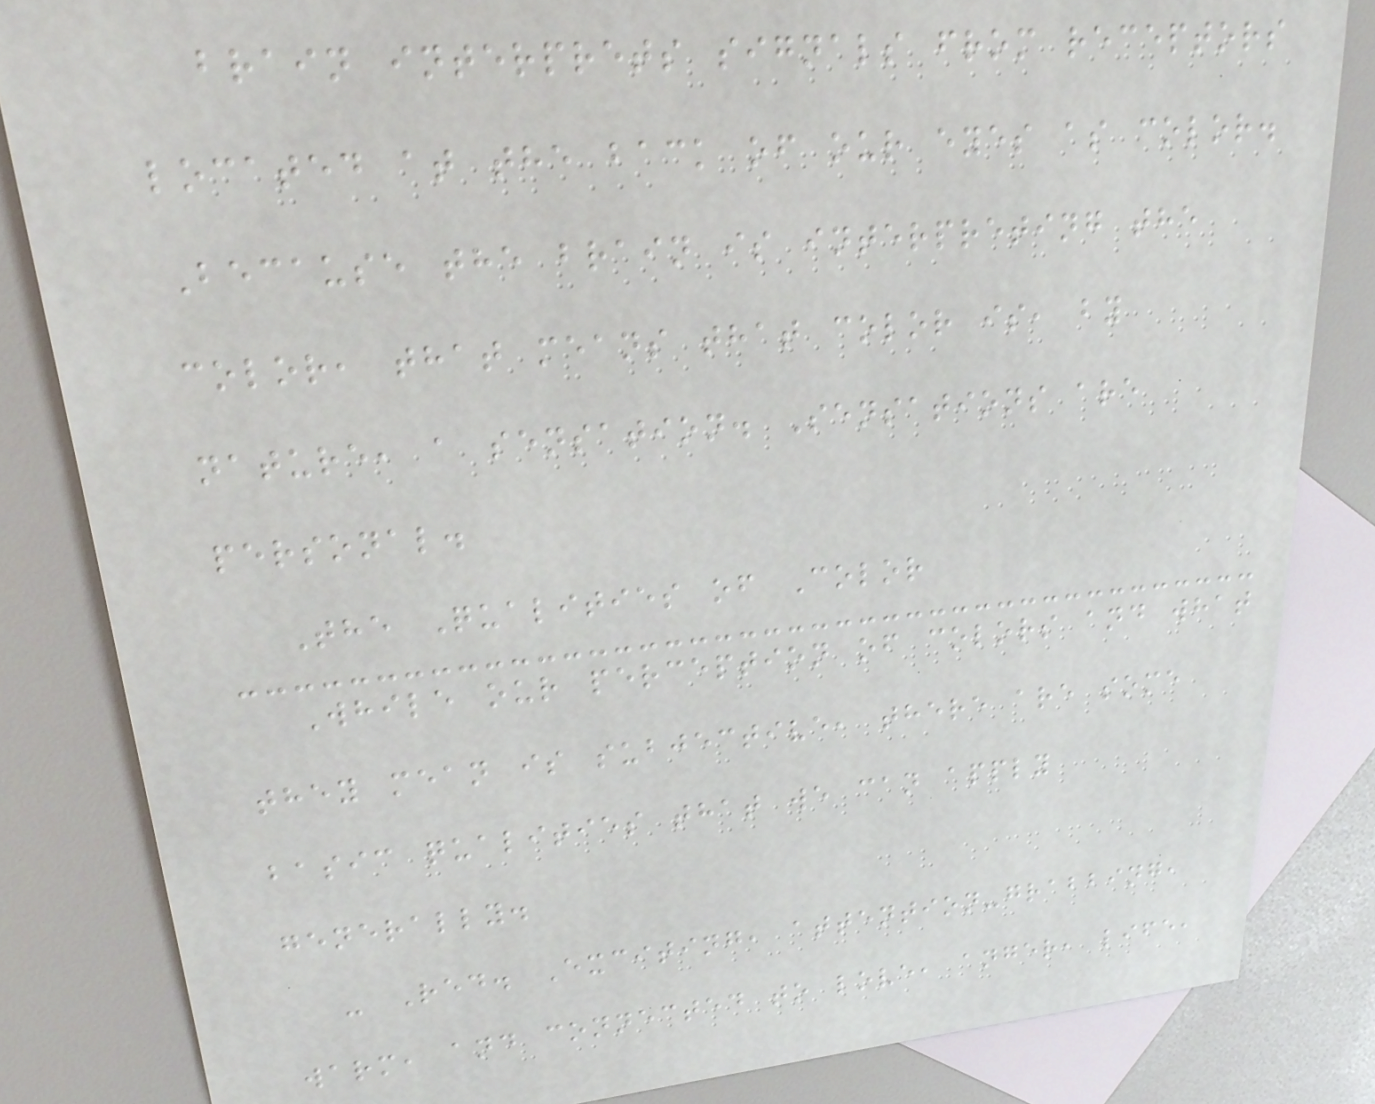brain interprets signals from receptors
located at the back of our eyes as color.
Because the brain is interpreting the
color, that means that color is, by
nature, a sensation. Sensations are
personal.
The Qualities of Color
While our perception of colors and what
they mean is subjective, there are some
basic qualities that we can apply
generally.
- Red. Exciting, attention-grabbing,
warm, and connected to love, anger, life,
